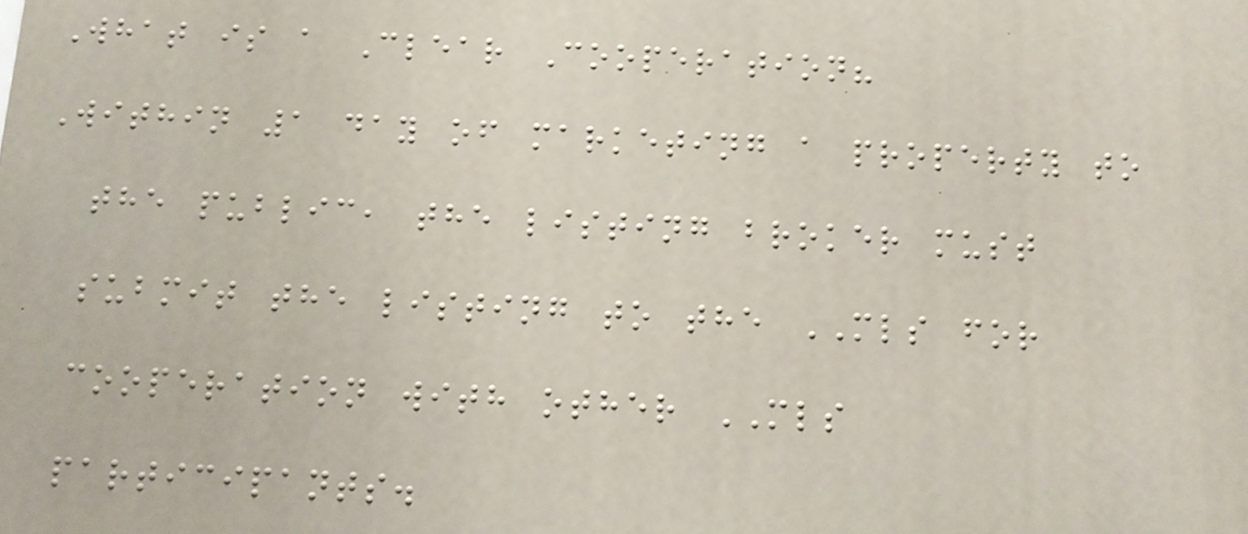What is a Clear Cooperation?
Within 1 day of marketing a property to
the public, the listing broker must
submit the listing to the MLS for
cooperation with other MLS
participants.
